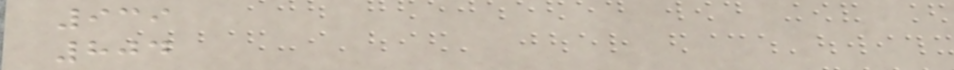939
804
